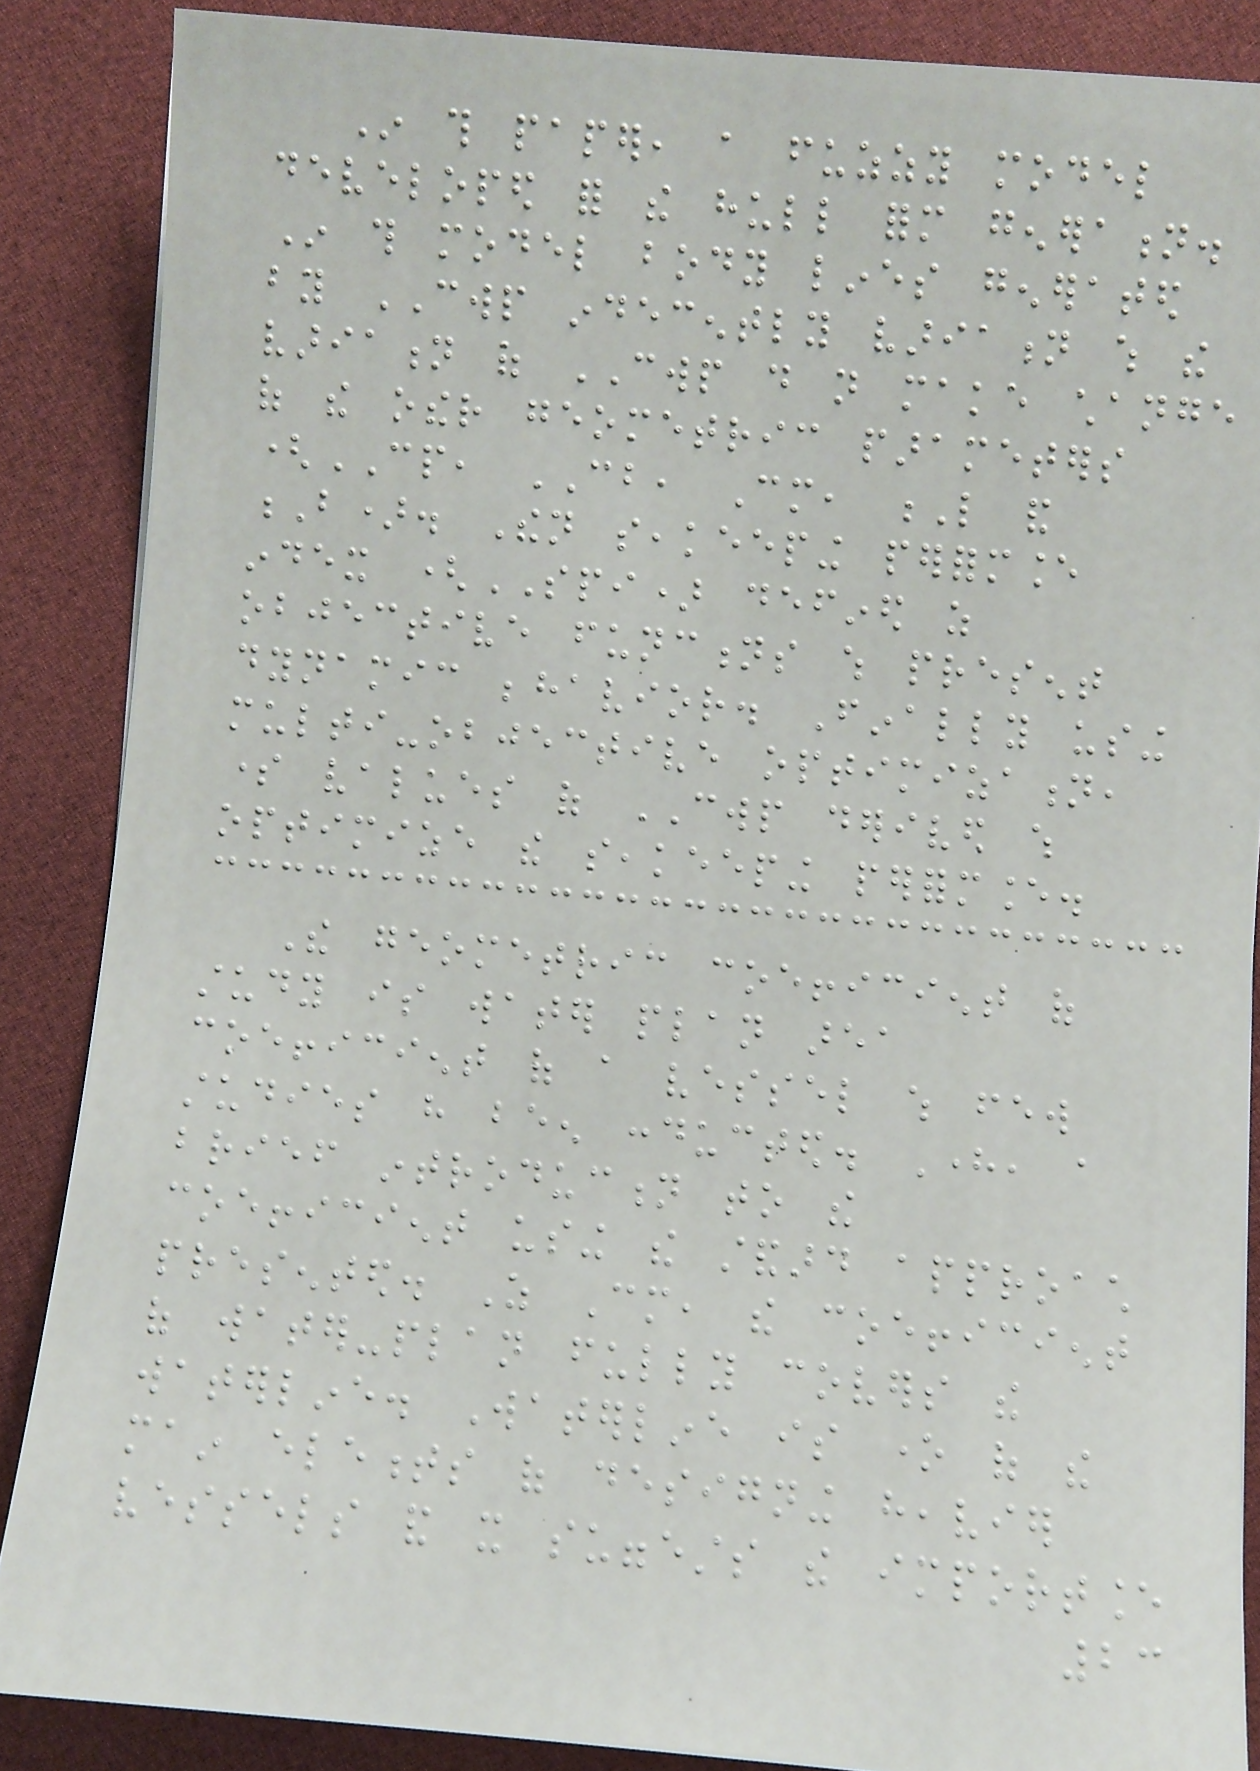In this paper, a fuzzy model
developed for the hull form generation.
In this model body lines generated
by CWP indecently variation which the
variation of CWP do not make change
of the other geometric parameters
(CP, CB, Cm, L and
B). Then seakeeping performance
index (SPI) defined as
objective functions which present
dynamic behavior. Finally using
multi-objective optimization,
some values of CWP derived which
optimize the seakeeping performance.
The geometric coefficient of
study is water plan area
coefficient of a vessel which few
studies have been conducted. Here, a
brief introduction to the
coefficient using the standard approach
presented. As Cm, the coefficient
of water-plan fully covers the
waterline. Waterline is one of the
main elements of designing heavier
vessels and it suggests the importance
23
